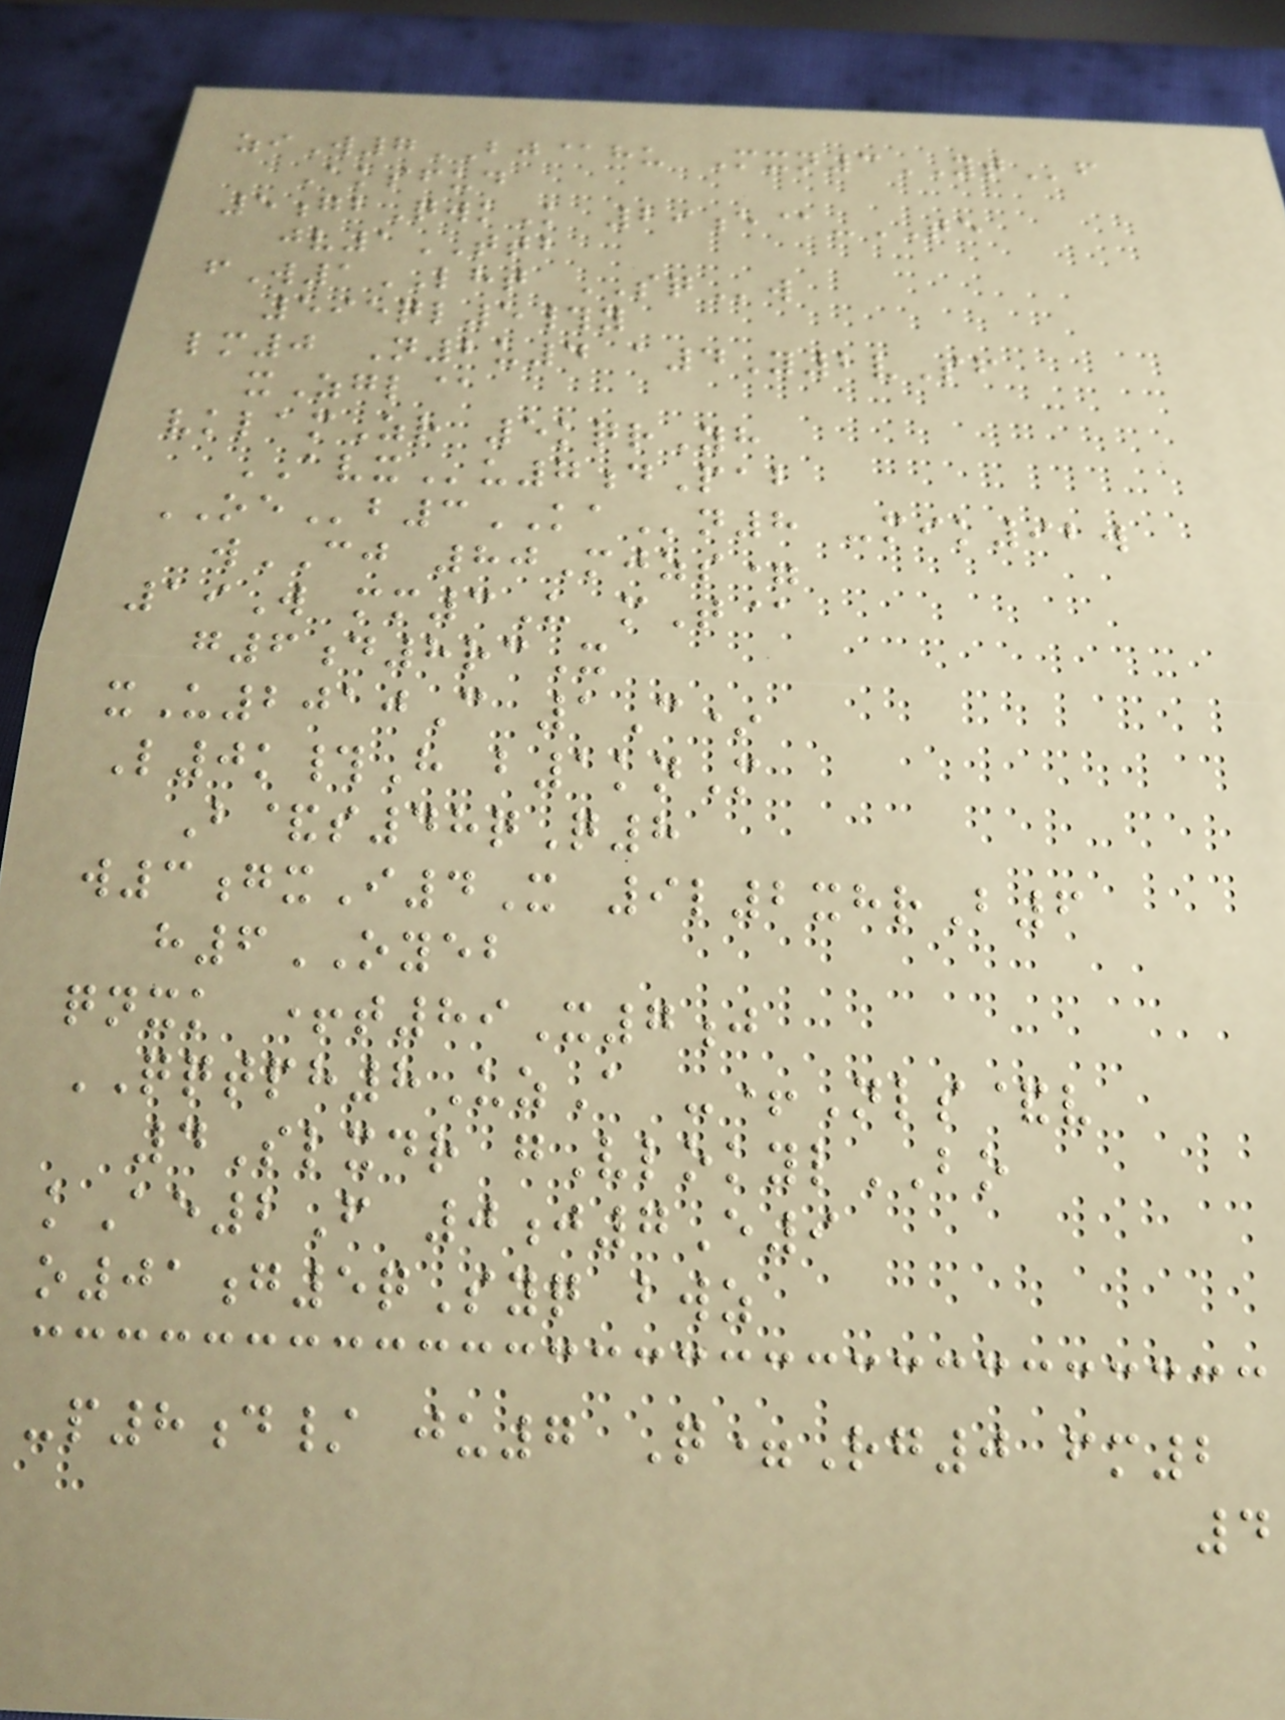ziW7BJ@hu Mxn3YTf
Aksfud
5gbQwkK 29e@-TE
jv1TTB
fW1LHT SQw
595ql5#y
lm0 N2u4 a4Y2vSf
xZgl@
vklamZr 5kqrYh
AVXu7dPab
OEb3KAn8 -mik92w
wCJ 80Mjzs=
19W mm3U mT@
g6d8rcX
xU2010C 1C*
L0k#H b1knM
B&s48qQ8
w3gxI4X 9l2xhrB6
h6OYEB
qnxk +t89X7j
QQTPH8UzA -+Nls&v
4Slxdr gVlokylBO
kAe2F 0j7E9
o01g5qSyq bwz
-p8d/ ju7 Q=Rg0 fm2
4
